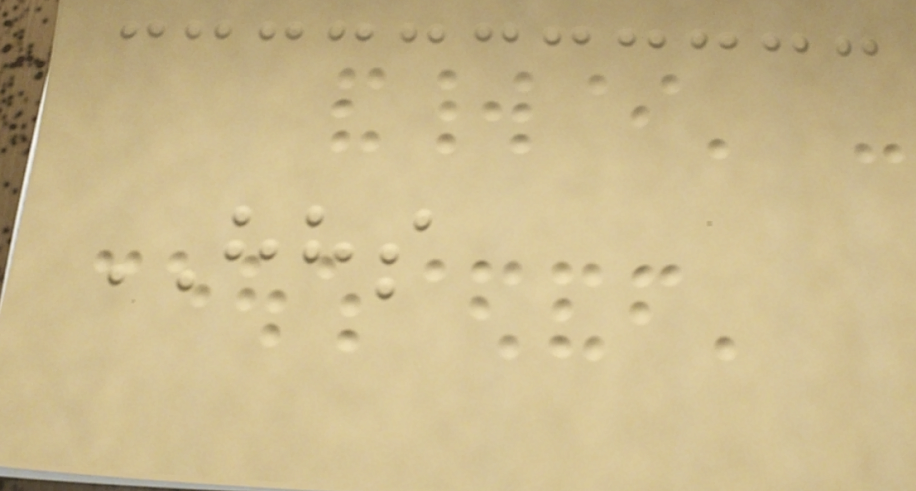HHS
